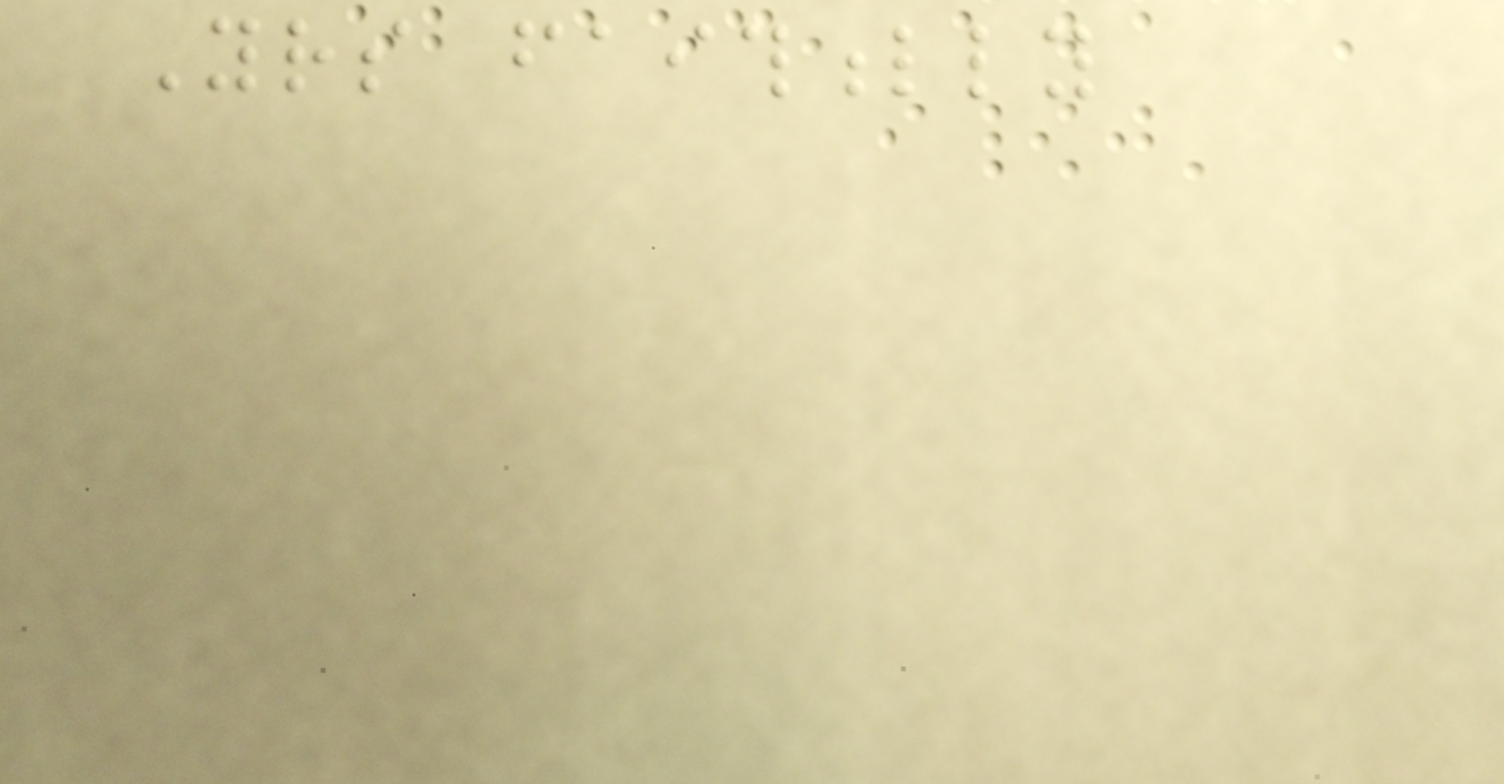Yours faithfully
